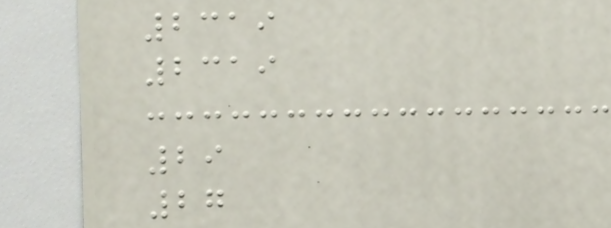2319
2319
29
27
